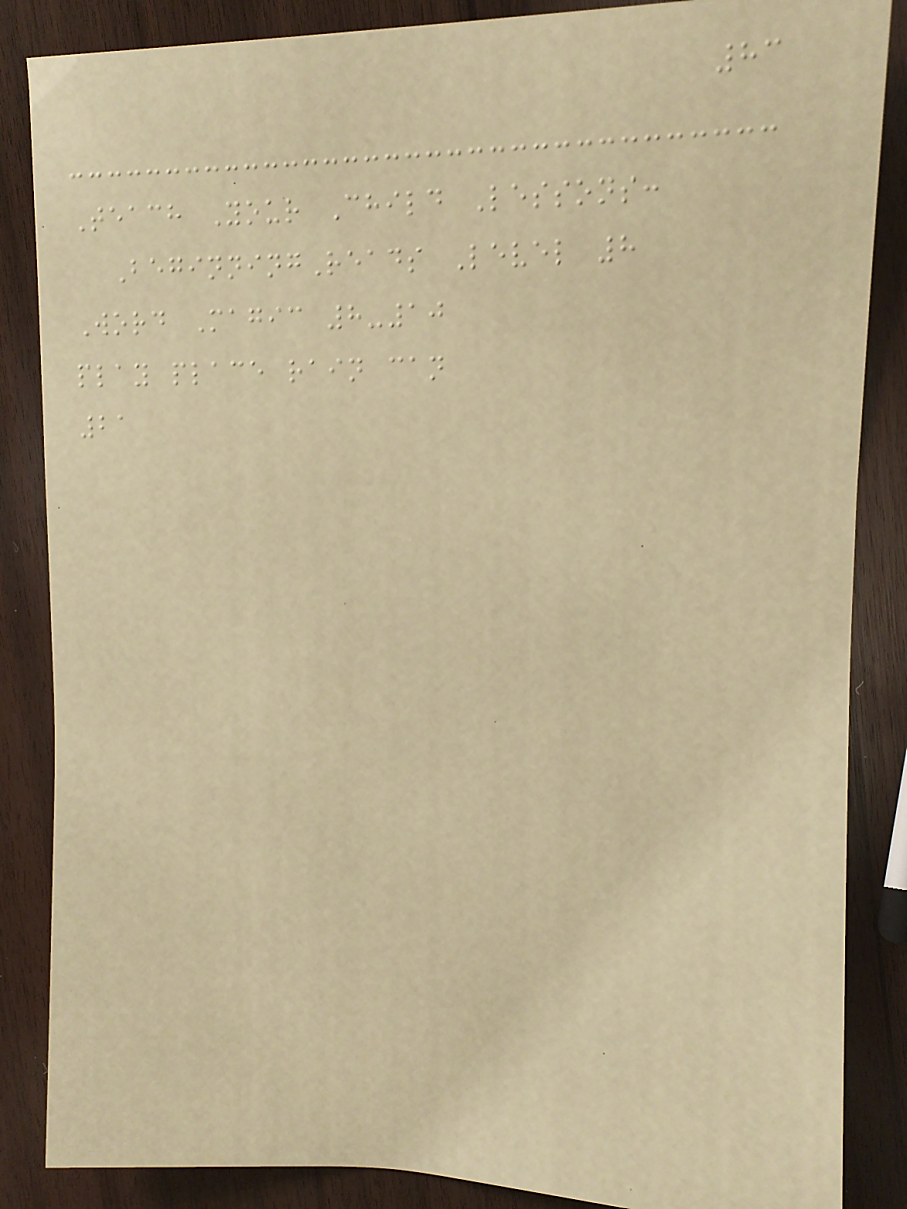83
Teach Your Child Lessons:
BeginningReads Level 8
Word Magic 8-10
play place rain can
21
